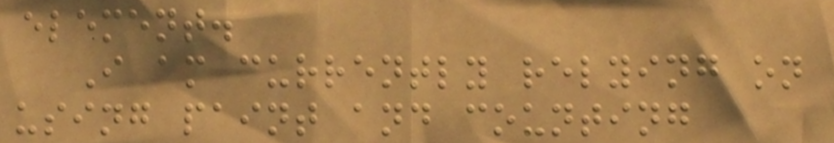element.
I am currently relying on
using paint and counting
